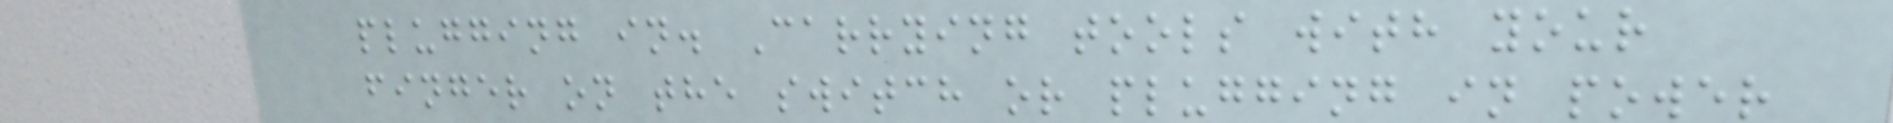plugging in. Carrying tools with your
finger on the switch or plugging in power
